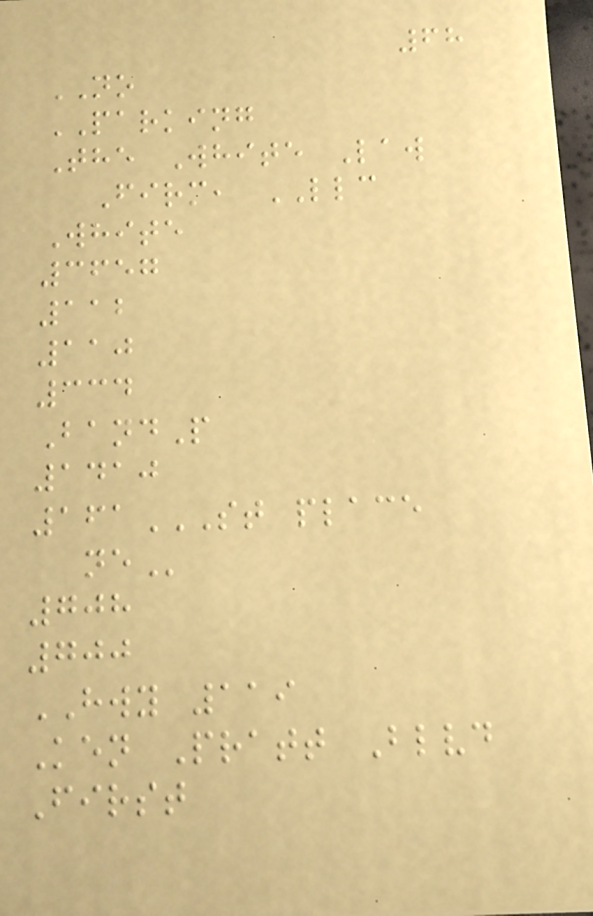68
NO
PARKING
The White Law
Firm, LLC
White
3657
112
110
334
BandP
1410
161ST PLACE
NE
708
700
HWY 119
Ken Pratt Blvd
First
